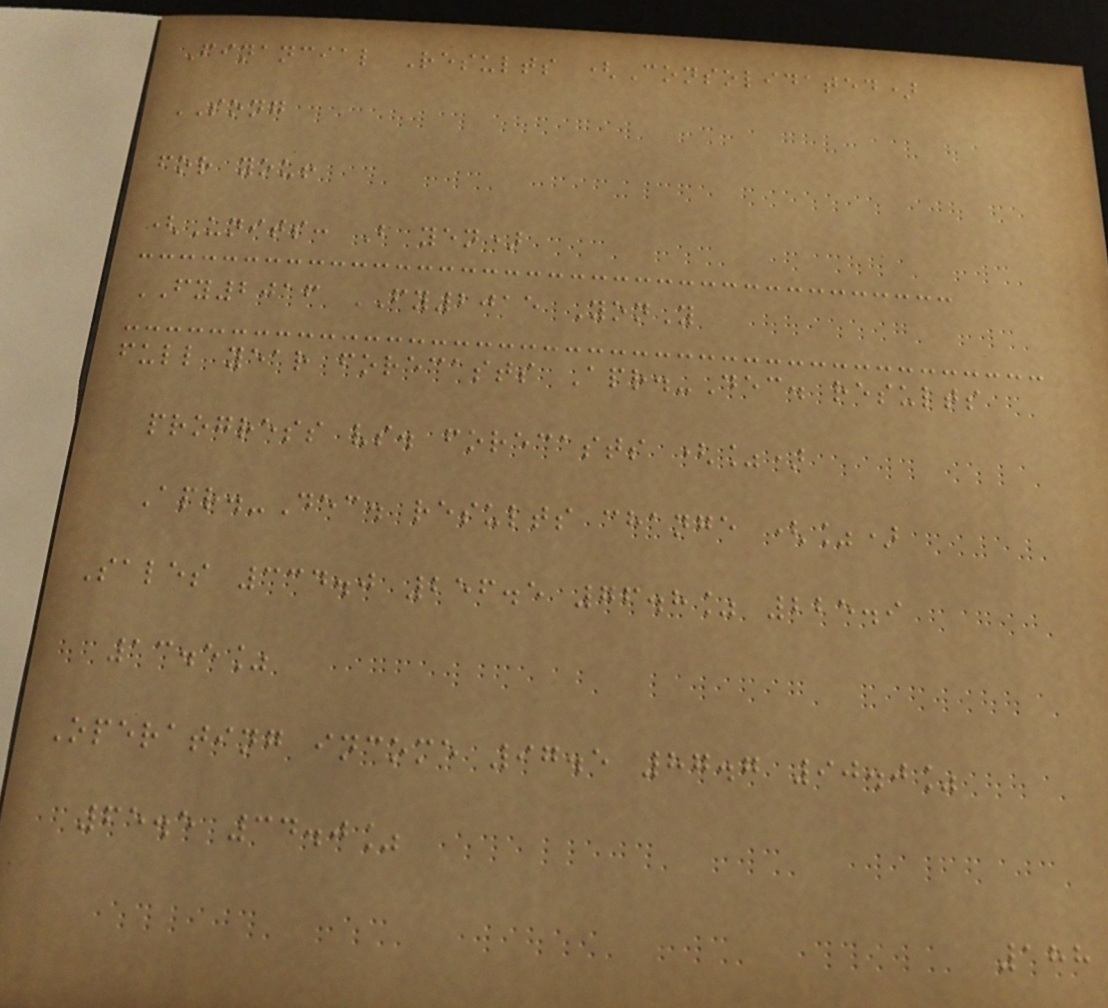Financial Results (Consolidated)
SONG
for you!
(Units: B yen)
FY2016 FY2015 YonY
full year forecasts Apr.-Dec. results
progress vs. forecasts (%)
Apr.-Dec. results change (%)
Sales 334.0 256.5 76.8% 225.9
13.5%
Operating income 97.5 87.7 90.0%
65.5 34.0%
188
